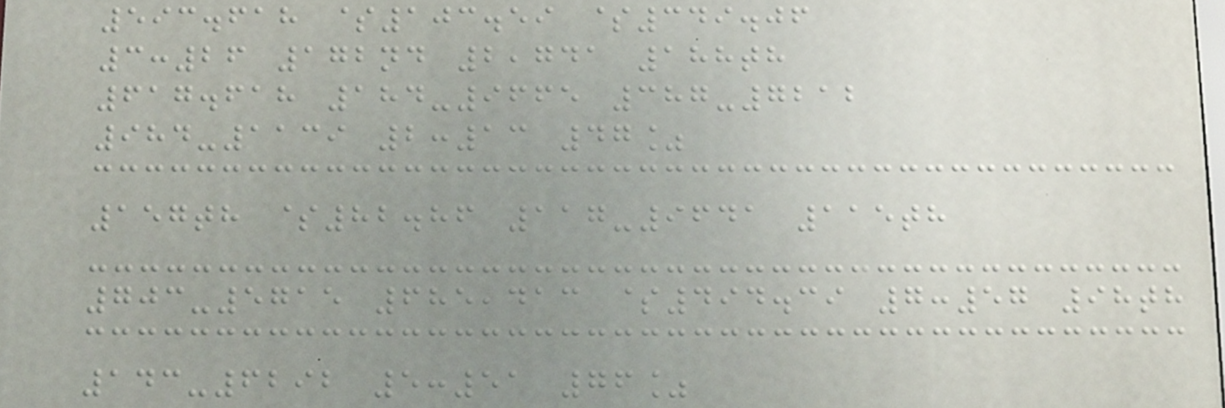593.618 $103.59 $349.06
3:26 172nd 2,741 188th
617.618 184-9665 387-7212
984-1139 2:13 47%
157th $82.86 117-9641 115th
703-5715 685,413 $494.39 7:57 98th
143-6292 5:51 76%
